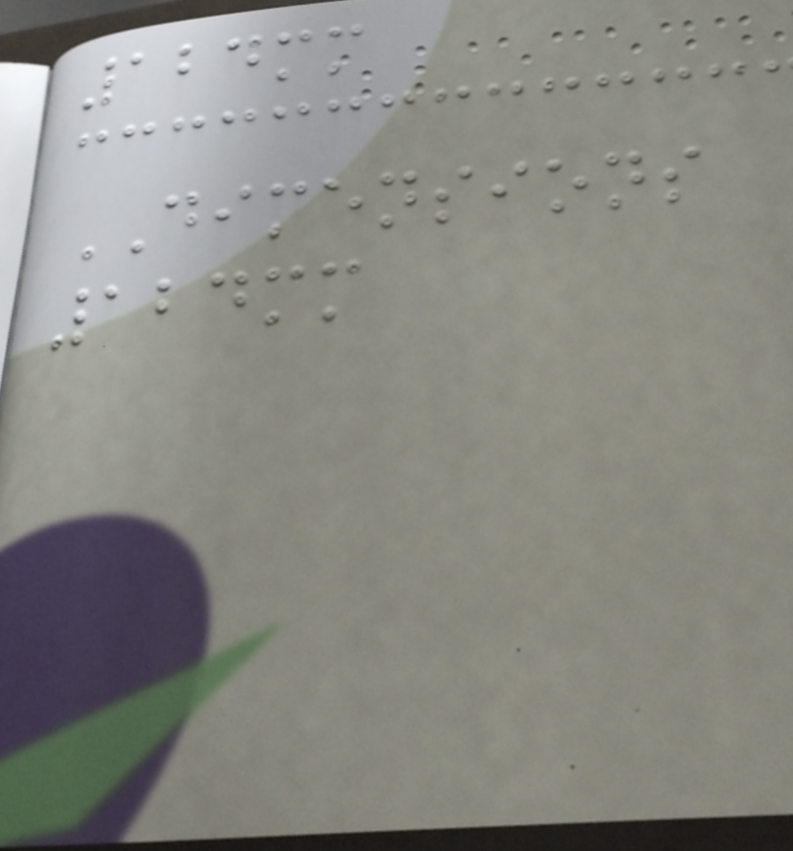124mm
DIMENSIONS
124mm
